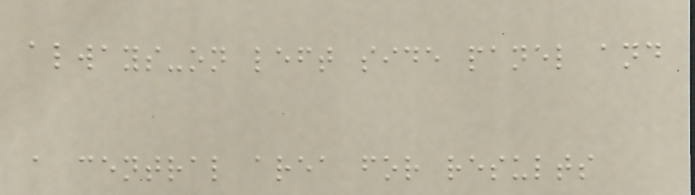always-on left side panel and
a central area for results
